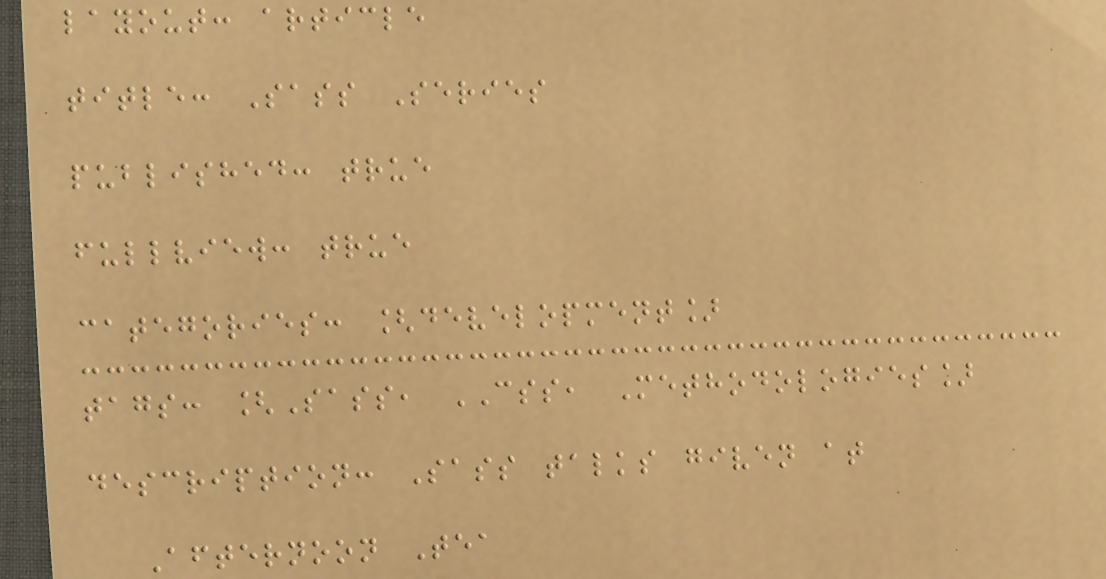layout: article
title: Sass Series
published: true
fullview: true
categories: [development]
tags: [Sass, CSS, Methodologies]
description: Sass talks given at
Afternoon Tea
